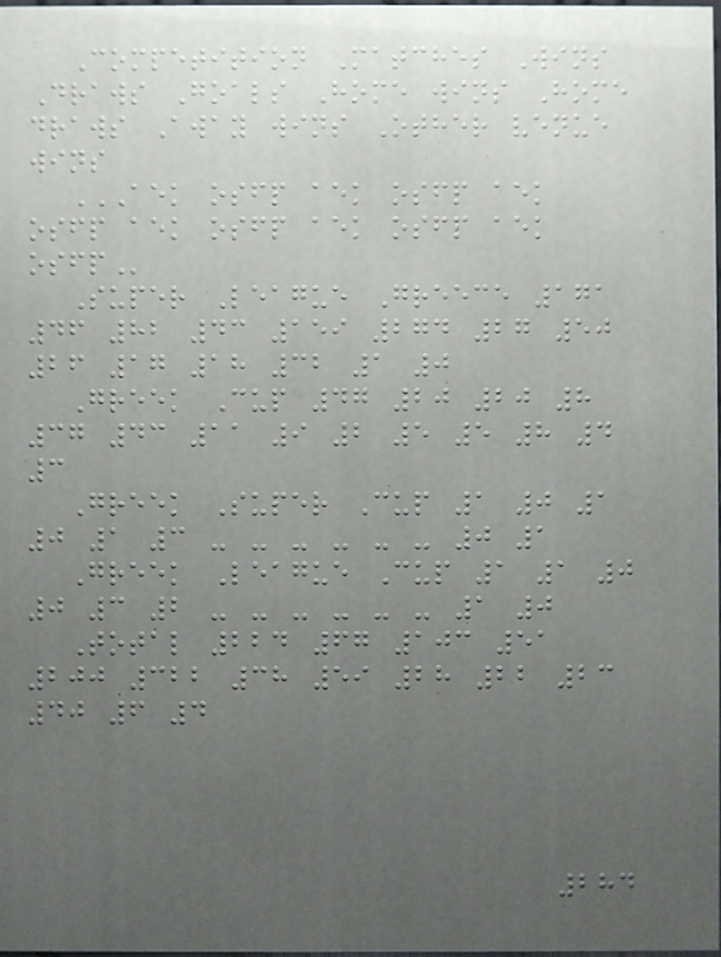Competition Matches Wins
Draws Goals Home wins Home
draws Away wins Other venue
wins
AEK OSFP AEK OSFP AEK
OSFP AEK OSFP AEK OSFP AEK
OSFP
Super League Greece 171
46 82 43 159 274 27 50
26 17 18 32 1 0
Greek Cup 47 20 20 8
37 43 11 9 2 5 5 8 4
3
Greek Super Cup 1 0 1
0 1 3 - - - - - - 0 1
Greek League Cup 1 1 0
0 3 2 - - - - - - 1 0
Total 224 67 103 51
200 322 38 59 28 22 23
40 6 4
284
